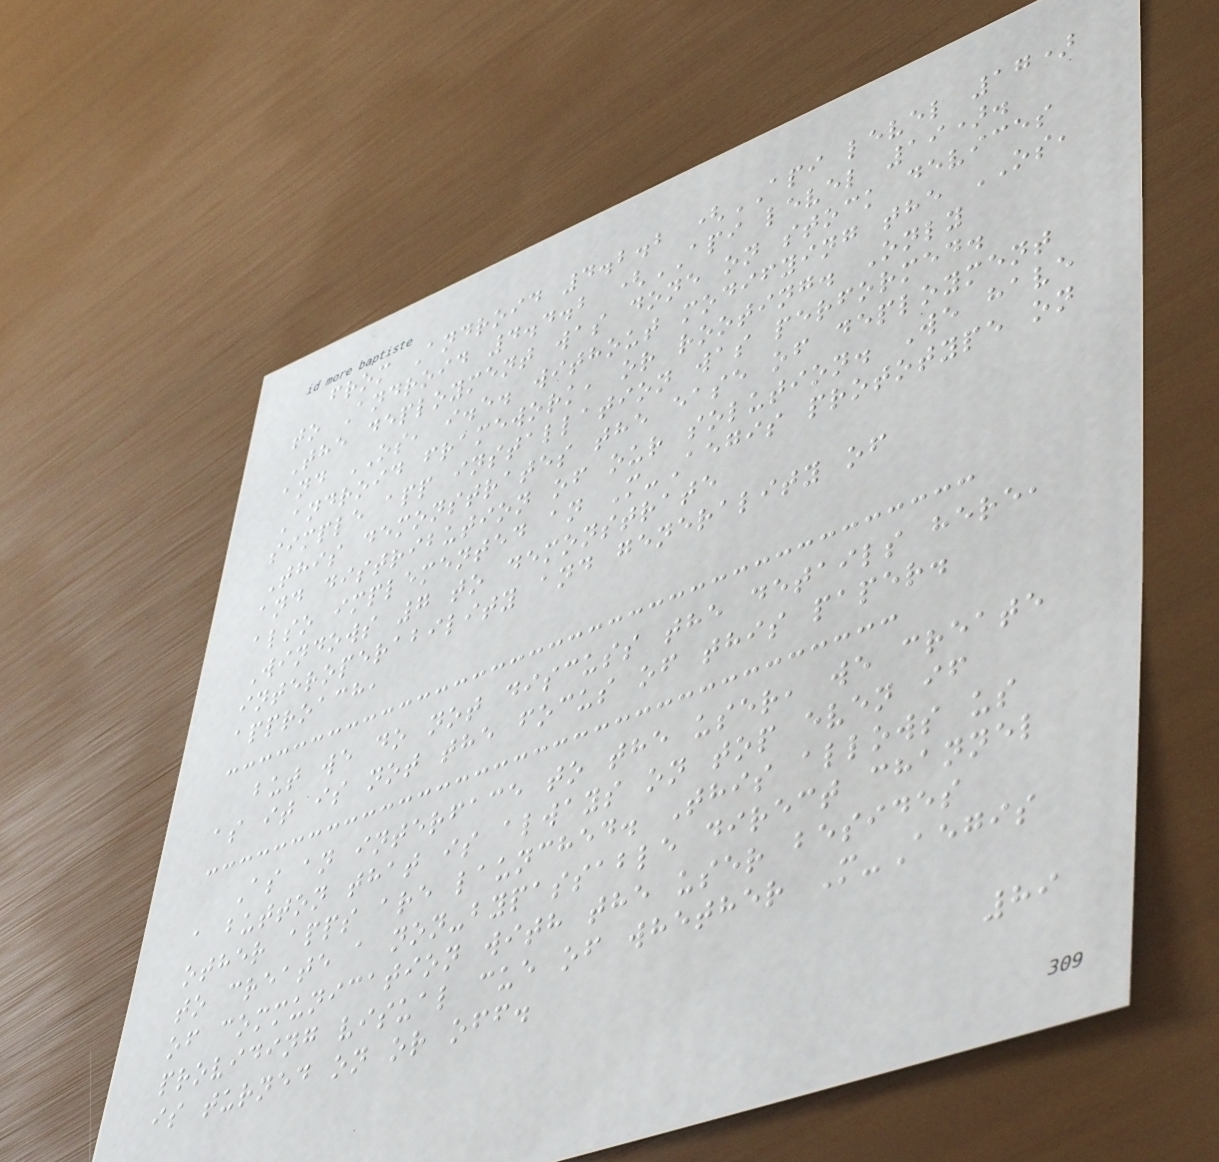from Android 4.2.2 (API level 17)
to Android 4.4.2 (API level 19).
The deployment was done on stock devices
and OS, i.e. without modifying the OS,
Android framework, or rooting. Only
simple app installation was performed.
This demonstrates the ease of deployment
and distribution of our solution. We have
also implemented an M-Aegis prototype on
Windows 7 to demonstrate
interoperability and generality of
approach,
but we do not discuss the details here,
as it is not the focus of this paper.
As an interface to the user, we create
a button that is always on top even if
other apps are launched. This allows us
to create a non-bypassable direct channel
of communication with the user besides
providing visual cue of whether M-Aegis
is turned on or off.
89
